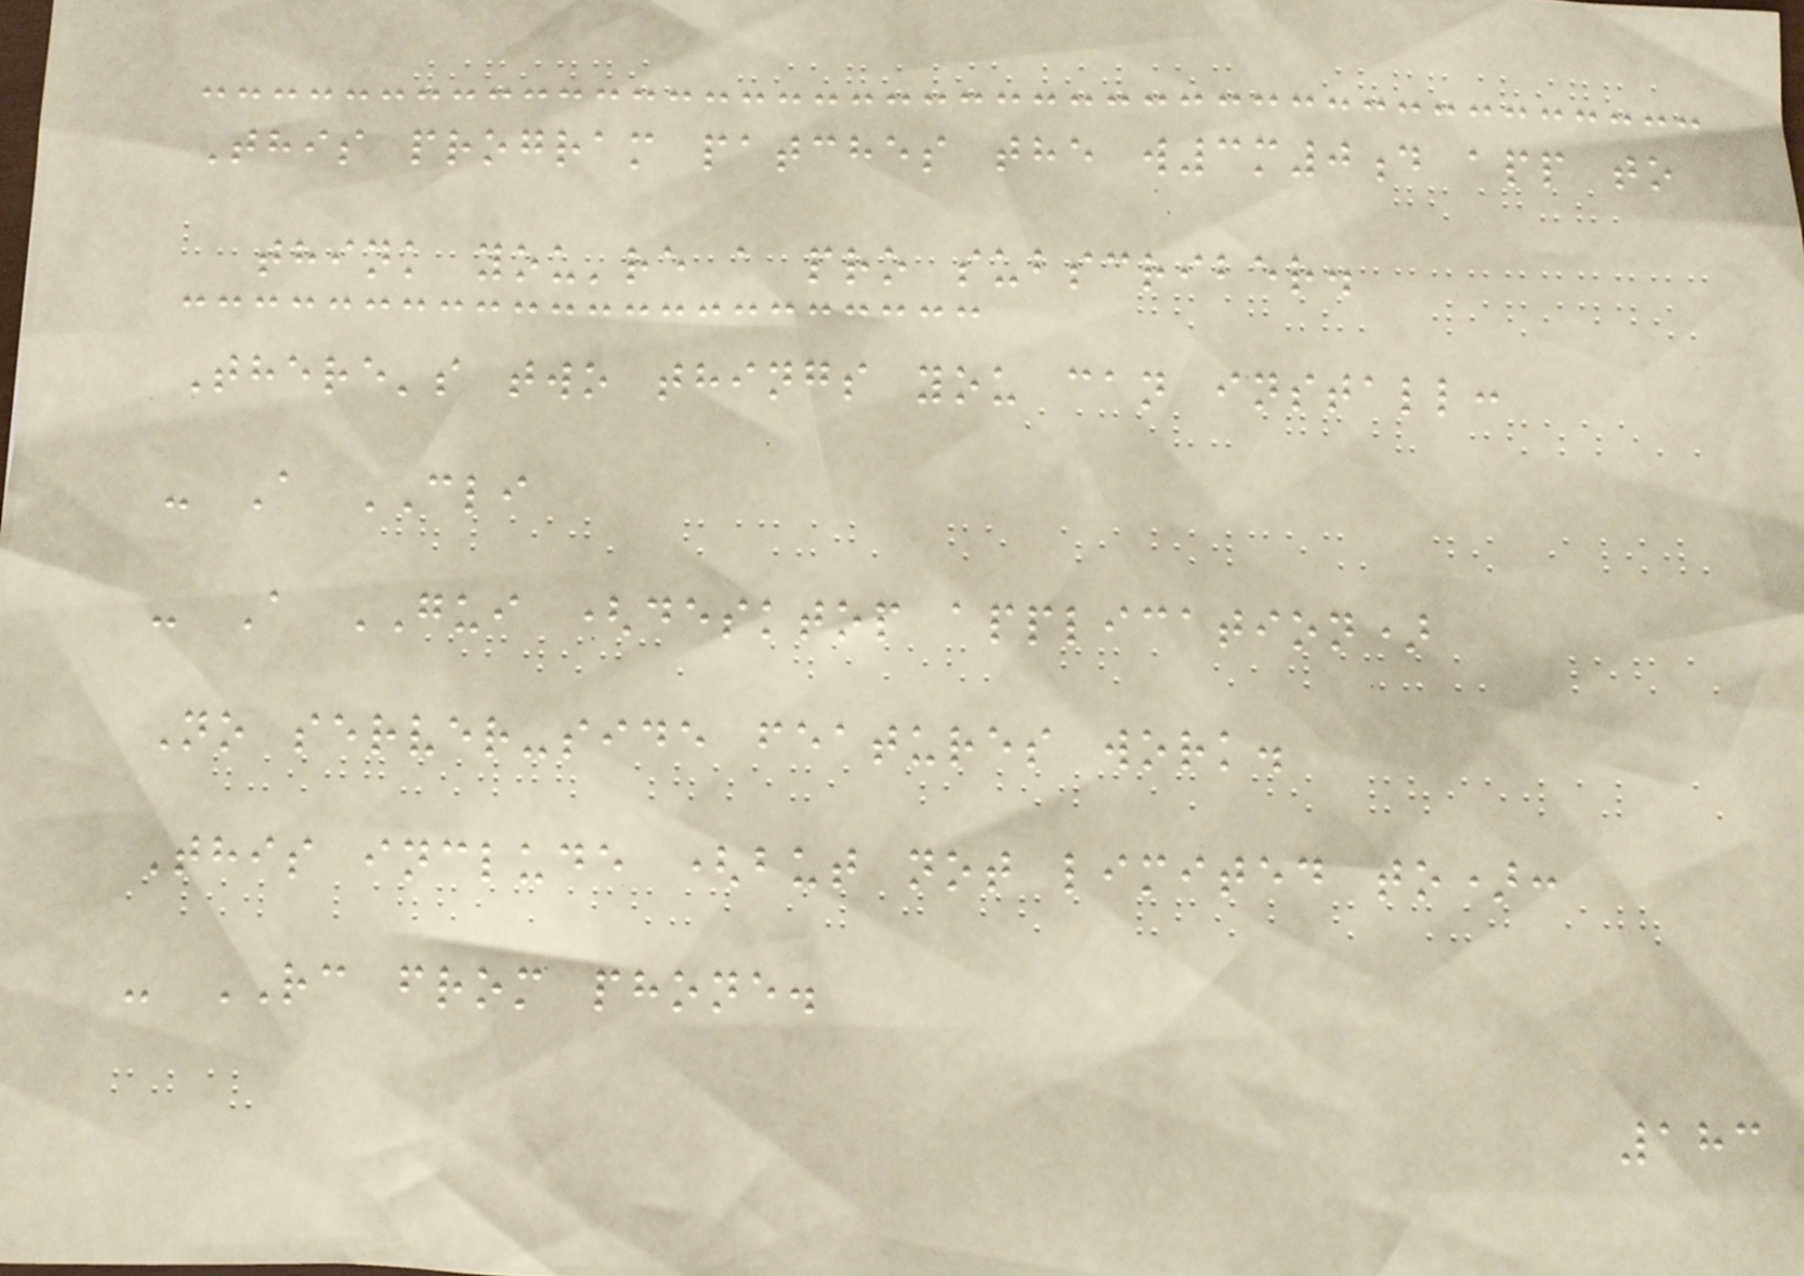This program patches the w3m0d app to
think you're a pro subscriber.
There's two things you can install:
- A CLI
- A GUI (desktop application)
No server-side features work.
This include (but not limited to):
- RC from phone.
183
